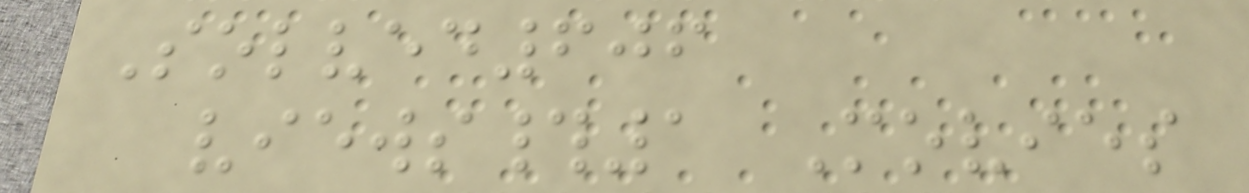Solved606
views#1 Movies
